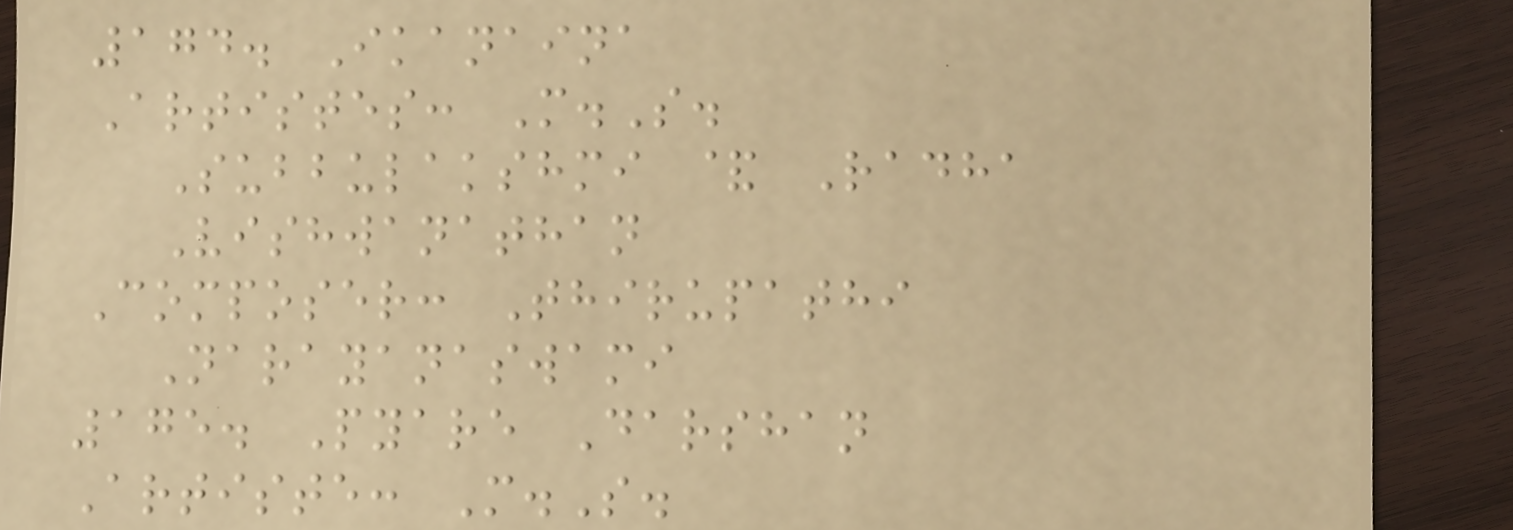174. Ikanaina
Artistes: M.S.
Subbulakshmi & Radha
Vishwanathan
Composer: Thirupathi
Narayanaswami
175. Pyare Darshan
Artiste: M.S.
